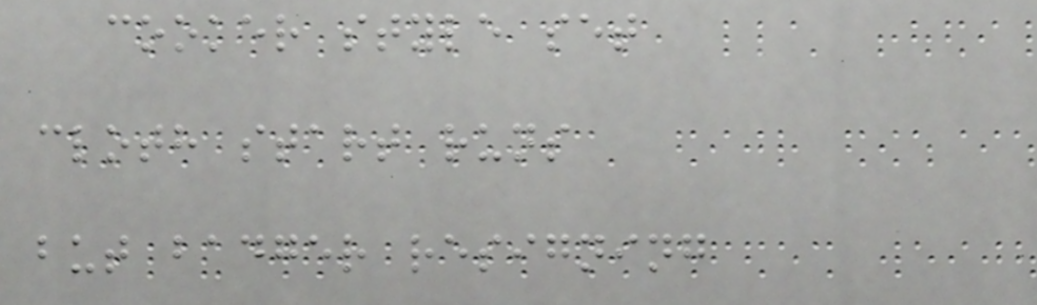cooker style set
cloth start runs
but badger resigning
